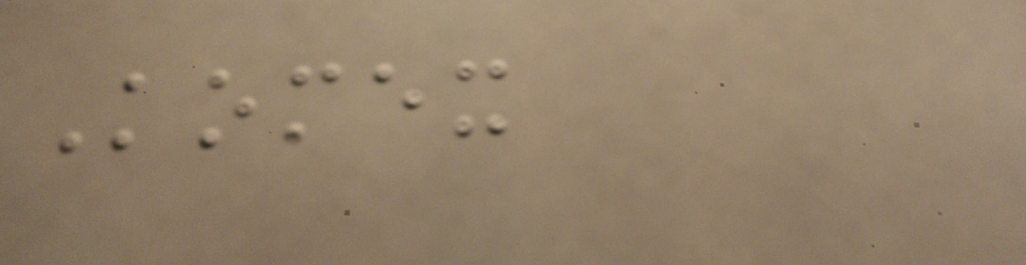Komex
